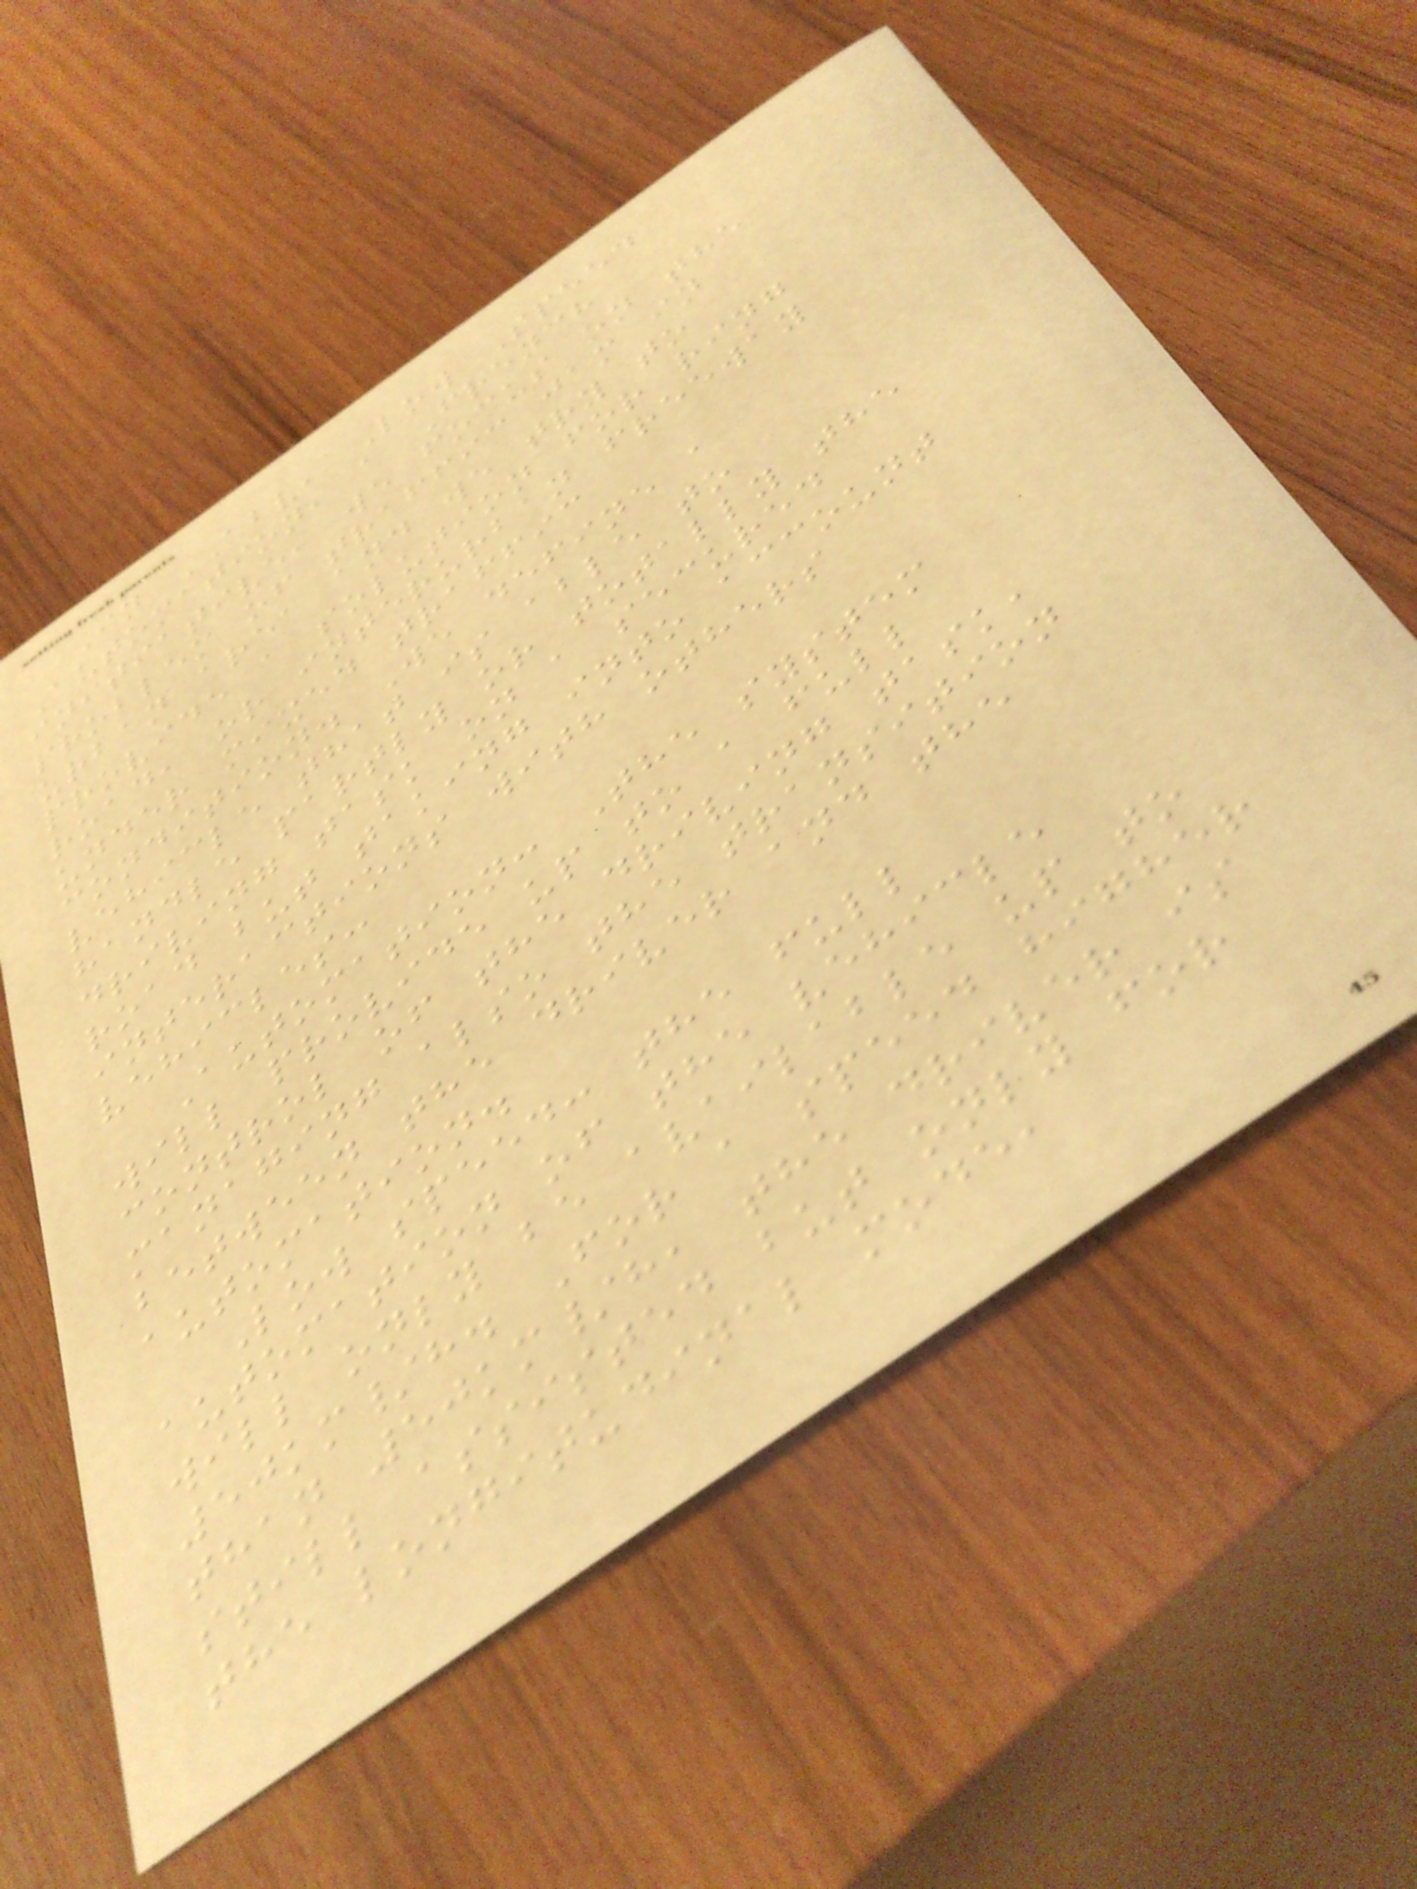In ABV, Low Speed
Automation, a French
initiative, we focus on the
problem of traffic jam in
urban area and we try to
provide a solution for ring
road, or interurban freeway
under mixed traffic
condition. We define a
vehicle that is able to
handle partly or totally the
driving task on a secured
road but taking into account
interactions with others
vehicles:
Automation: The system
will provide up to a full
control of the driving task,
managing also the transition
between the driver and the
automation.
Low speed: the full
automation of the vehicle
will only be available up to
50km/h. For a speed higher
than 50km/h, the driver is
still assisted but only for
the longitudinal mode,
